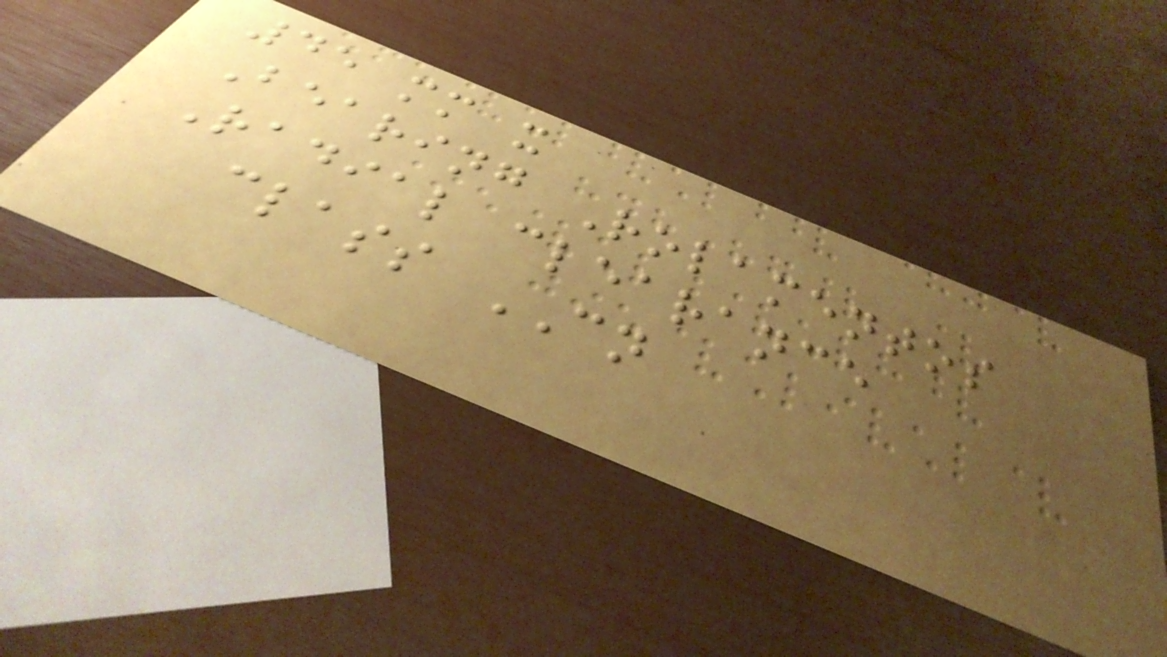45 mm x
Bearing Rolamentos
Radial clearance
class CN
